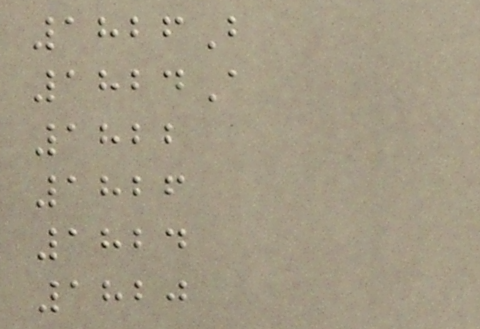1826B
1824A
1822
1826
1824
1820
